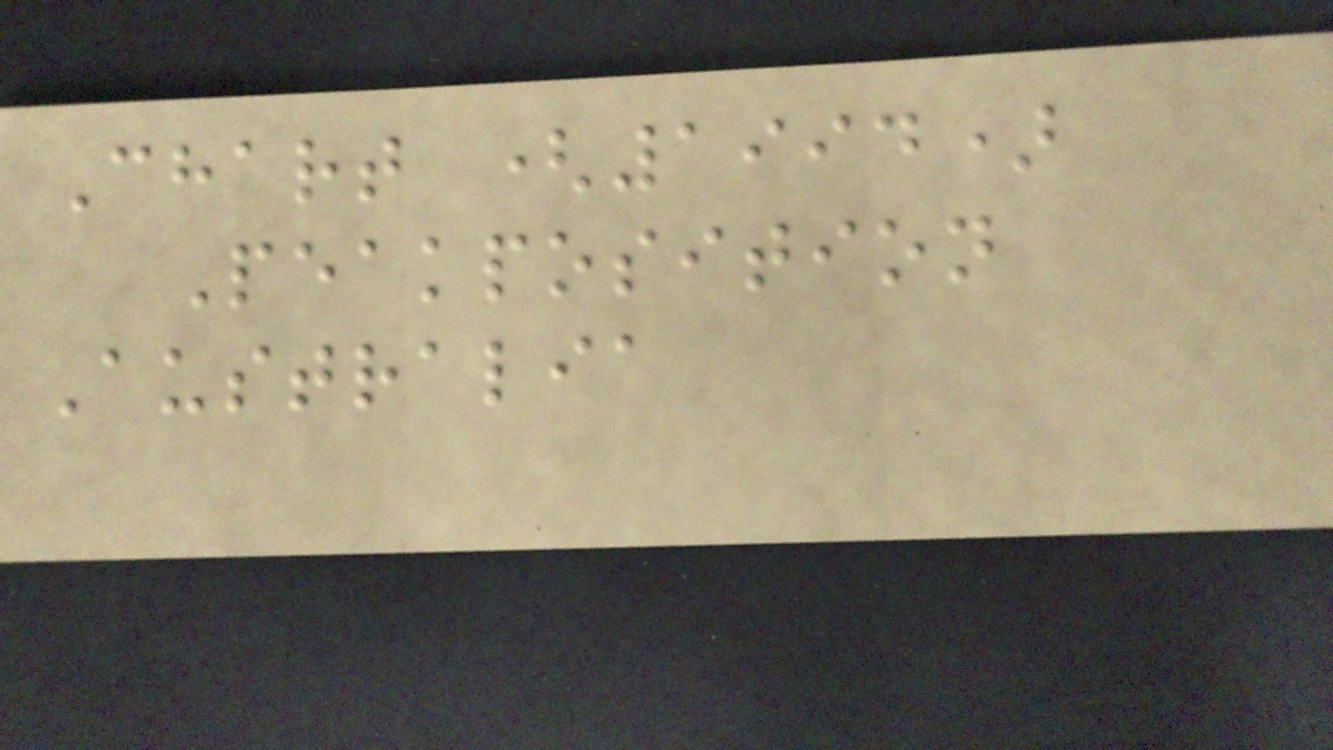Chart (1994)
Peakposition
Australia
